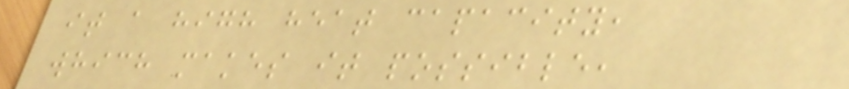it a high heat capacity,
which makes it possible,
